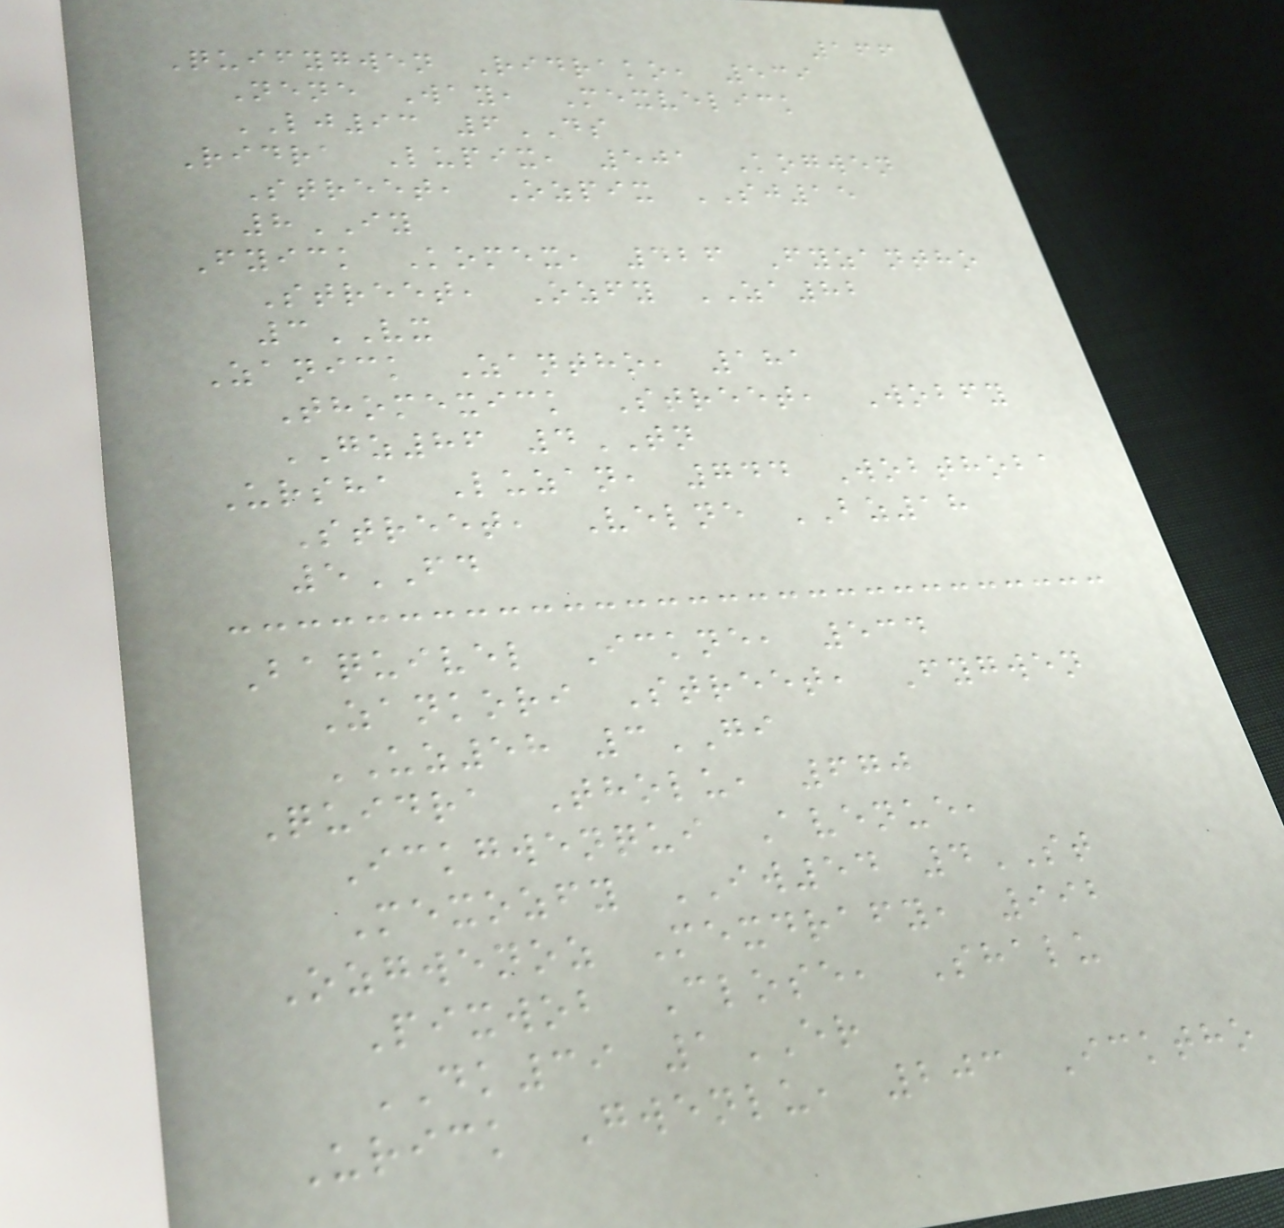166
Quifygwen Ridrako, 539
Nene Way, Mexvelick
LJ93 6DS
Ridra Lupix, 501 Kogwen
Street, Ozpix SJ15
8IY
Fyick Komex, 426 Fyzantho
Street, Ozfy ZA82
3VX
Zanick Zantho, 181
Thomexick Street, Wobfy
GZ86 4TN
Ursha Luzan, 744 Wobthoba
Street, Velne BZ18
5FD
Baquivel Ickne, 534
Zankori Street, Fygwen
UZ58 3GI
Quidra Tholu, 670
Ickgwenqui Avenue,
Mexozfy IW54 4ST
Ozgwenoz Mexdrafy, 992
Pixwob Close, Shalu
DK39 1ER
Urick Gwenlu, 203 Icktho
